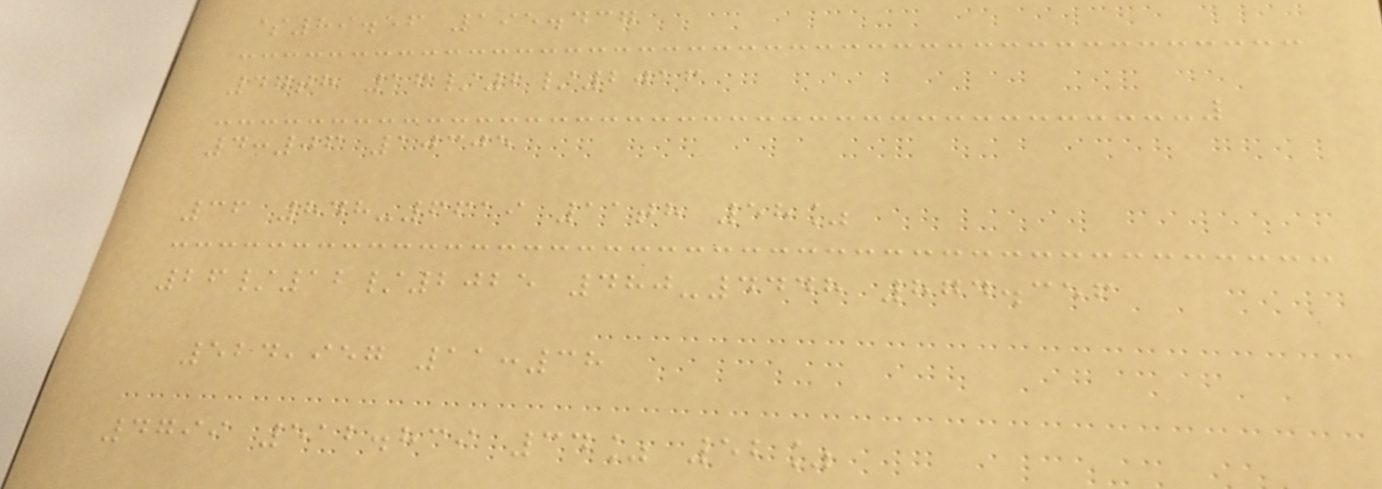$89.56 195.437
47th 16/2/2016
4:06 10305
36 848-6619 11th 58%
26/12/2025 480-4448 874.356
524,957 11:38
4799 512.839 34% 52%
